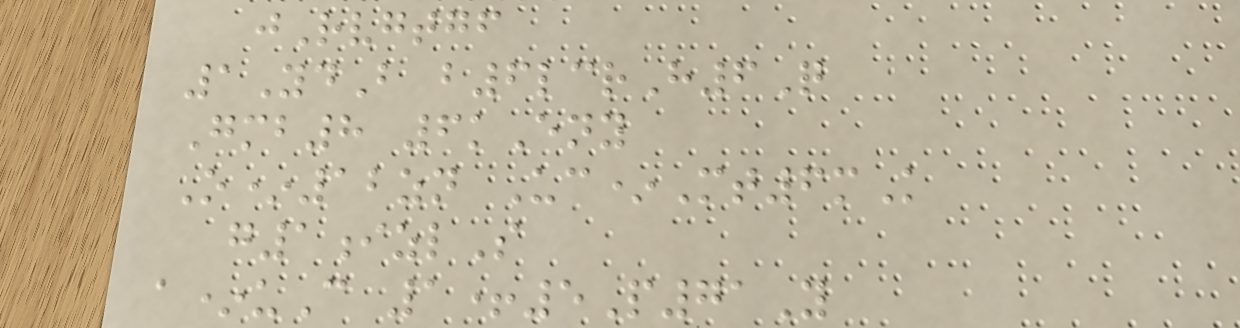jRvgtgf
1YdB b6lcrH6Q
Gmb8 6kEny
O*12zn Uc*Mt6mK
g1izlS
a*uC 1+5P71Y
